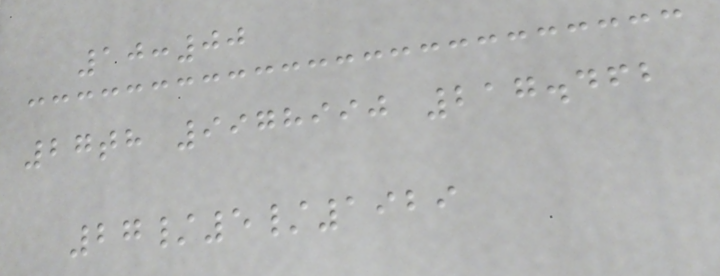10:00
27th 9978990 217.462
27/5/1929
